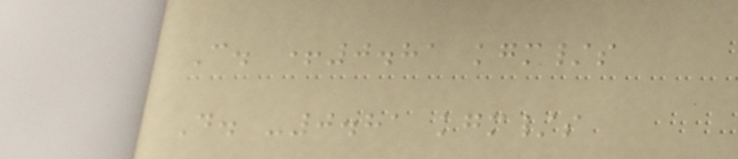C. +0.81 kgm/s
D. -0.81 kgm/s
